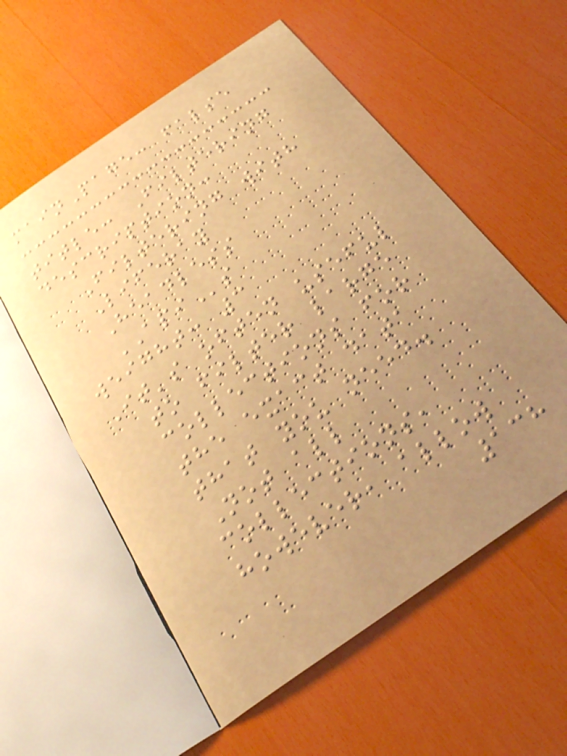mainPage: false
title: Filtering
description:
Filtering with
Liferay
Headless
APIs
weight: 3
It's often useful
to filter large
collections for
the exact data
that you need.
Not all
collections,
however, allow
138
